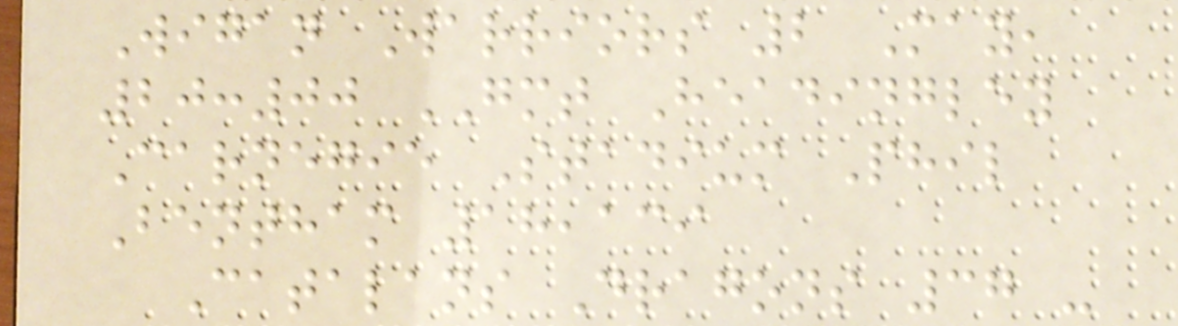Wigan Warriors 2 May,
20:00 GMT Headingley
Carnegie Stadium Phil
Bentham 18,139
Catalans Dragons 37 -
